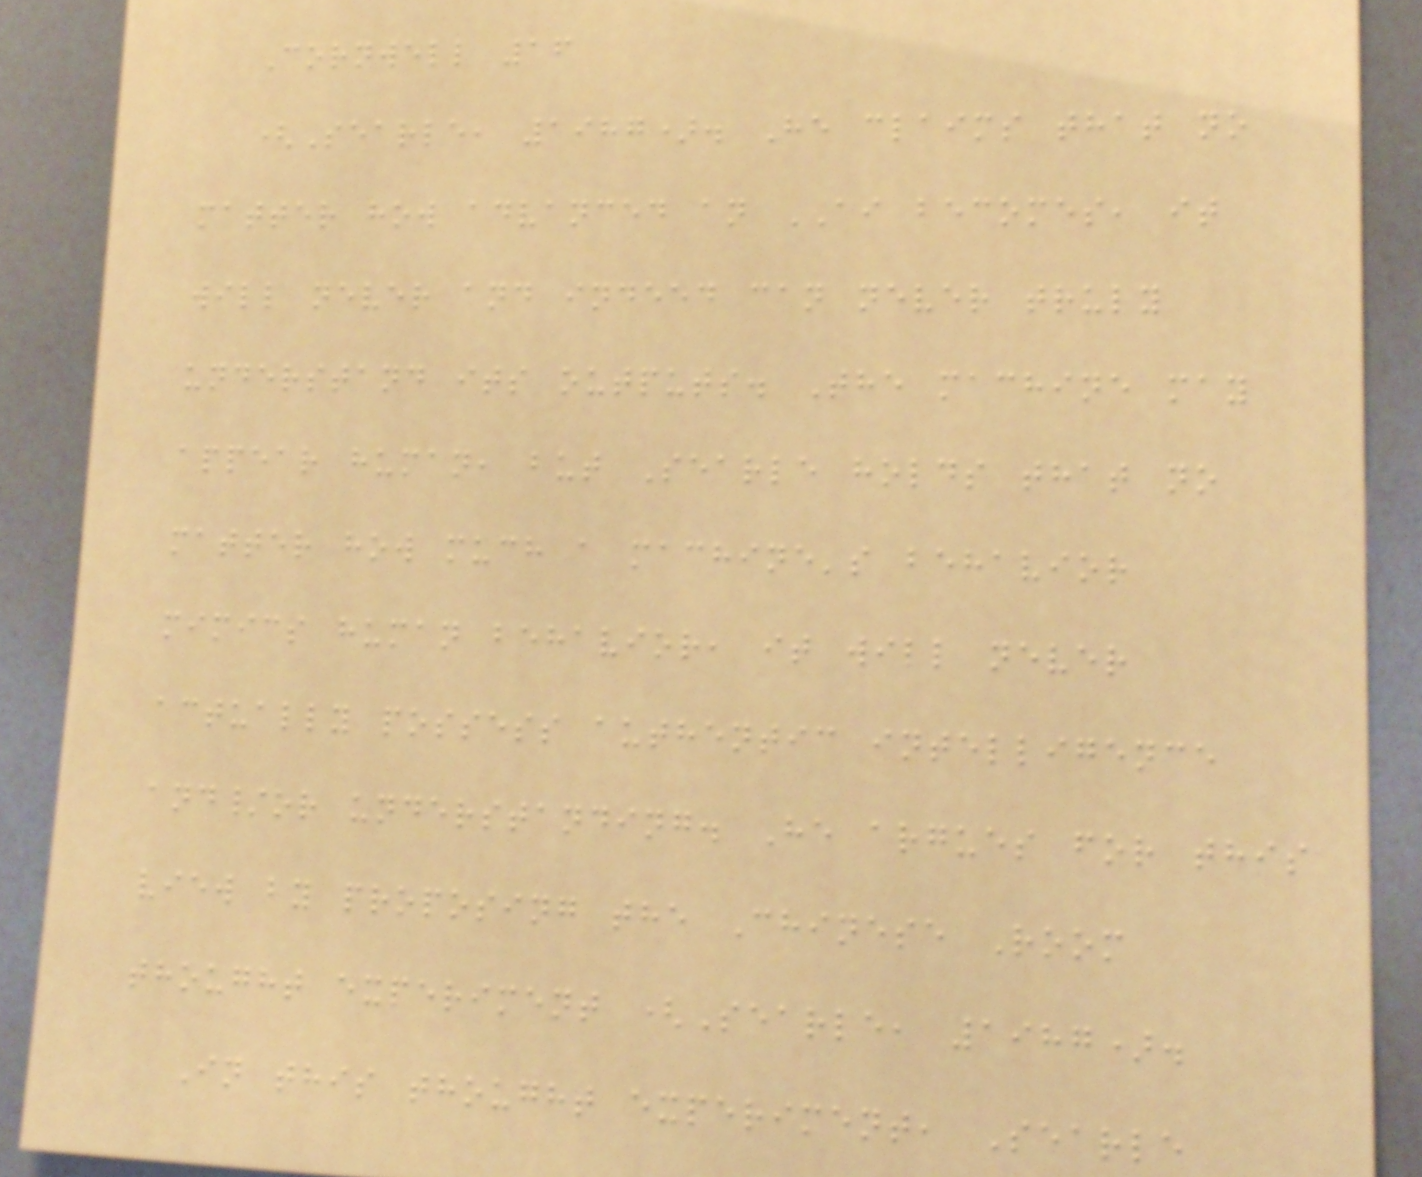Cornwell 16
(Searle, 1987). He claims that no
matter how advanced an AI becomes, it
will never and indeed can never truly
understand its outputs. The machine may
appear human, but Searle holds that no
matter how much a machine's behavior
mimics human behavior, it will never
actually possess authentic intelligence
and/or understanding. He argues for this
view by proposing the Chinese Room
thought experiment (Searle, 1987).
In this thought experiment, Searle
